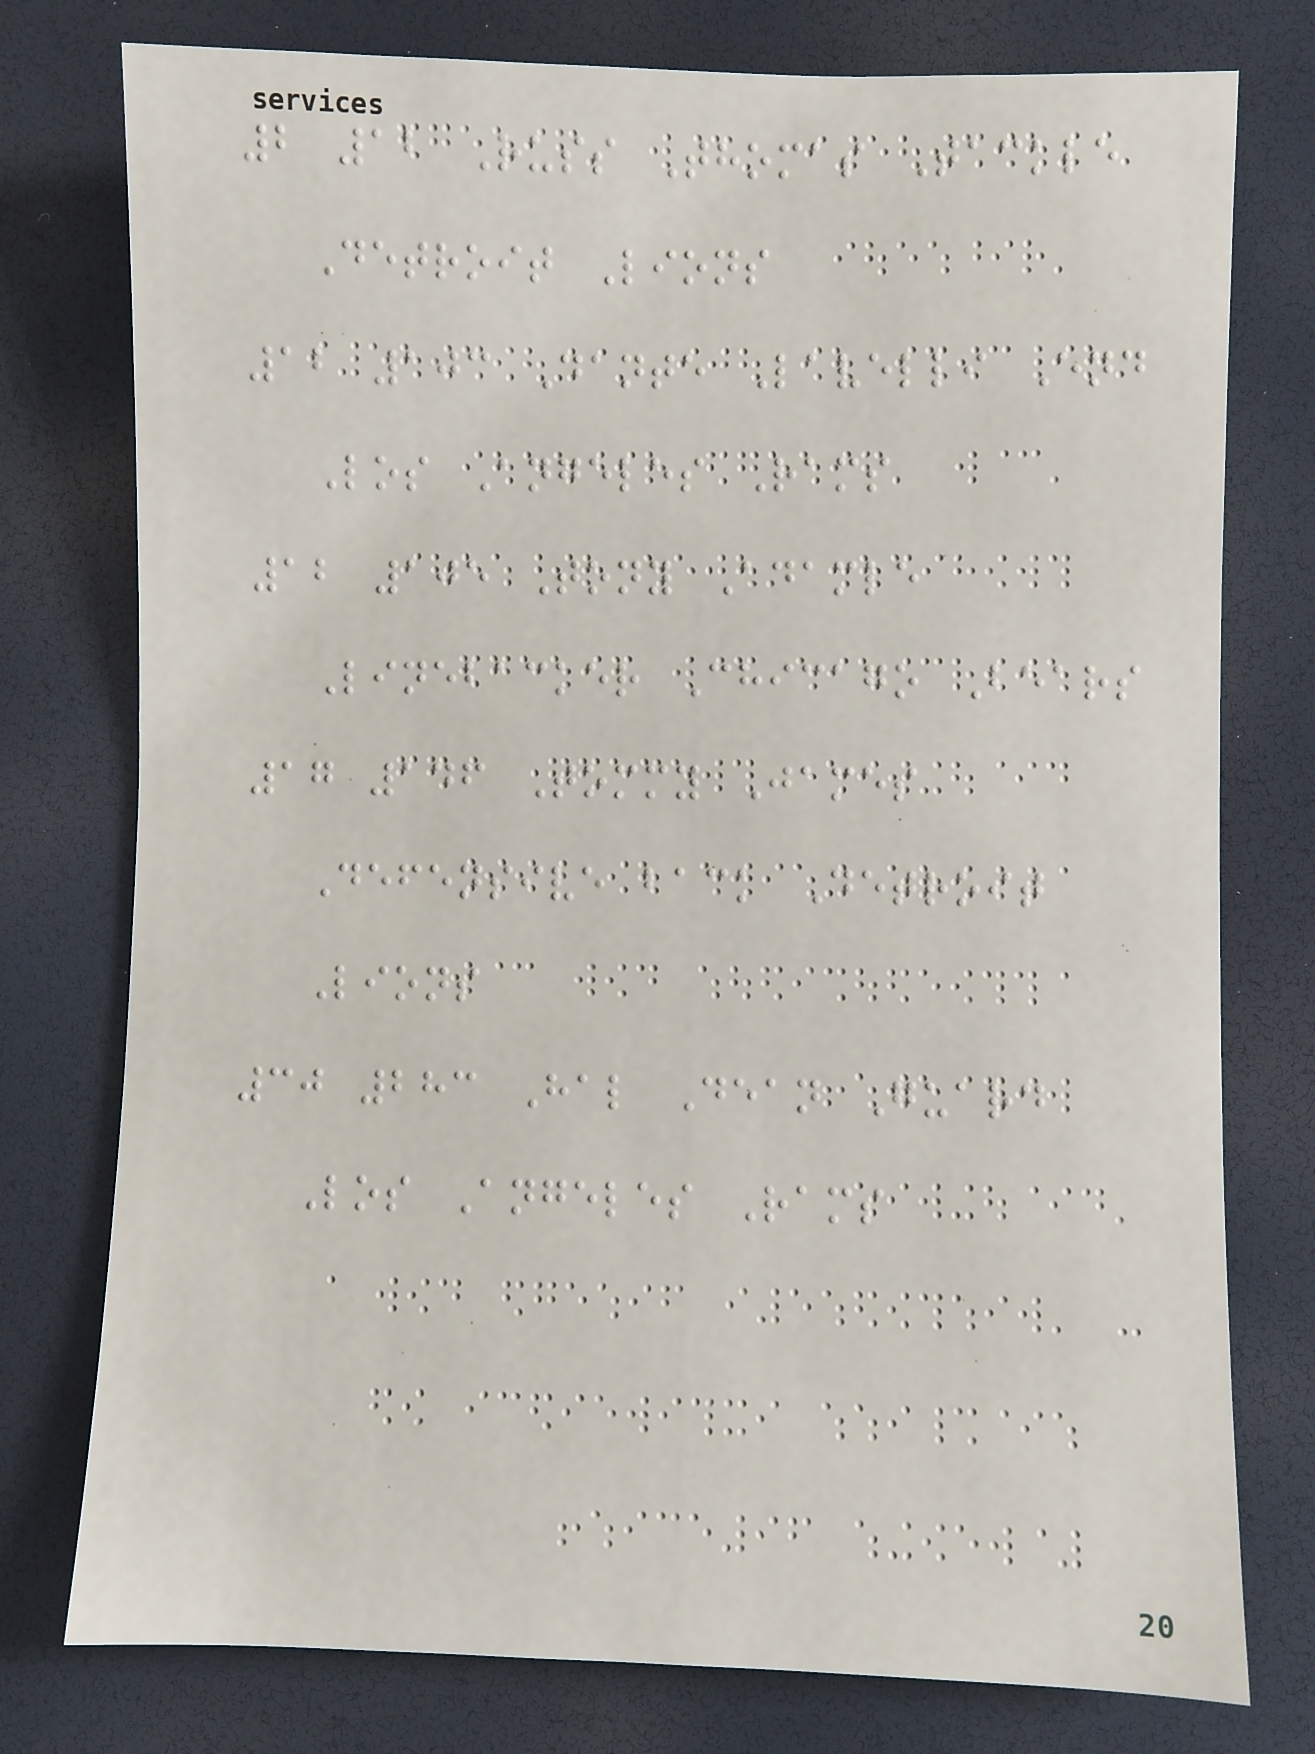2 12 Russ Thomas Tackle
Detroit Lions
12 103 Dante Lavelli End
Los Angeles Rams
12 105 Tony Adamle
Linebacker Chicago Bears
17 146 Tommy James
Defensive back Detroit
Lions
30 283 Hal Dean Guard
Los Angeles Rams
